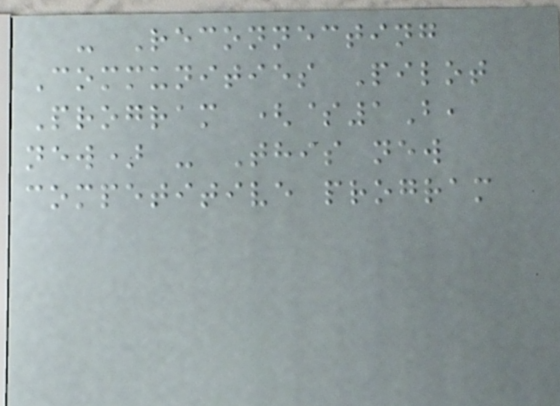- Reconnecting
Communities Pilot
Program ($1B,
new) - This new
competitive program
